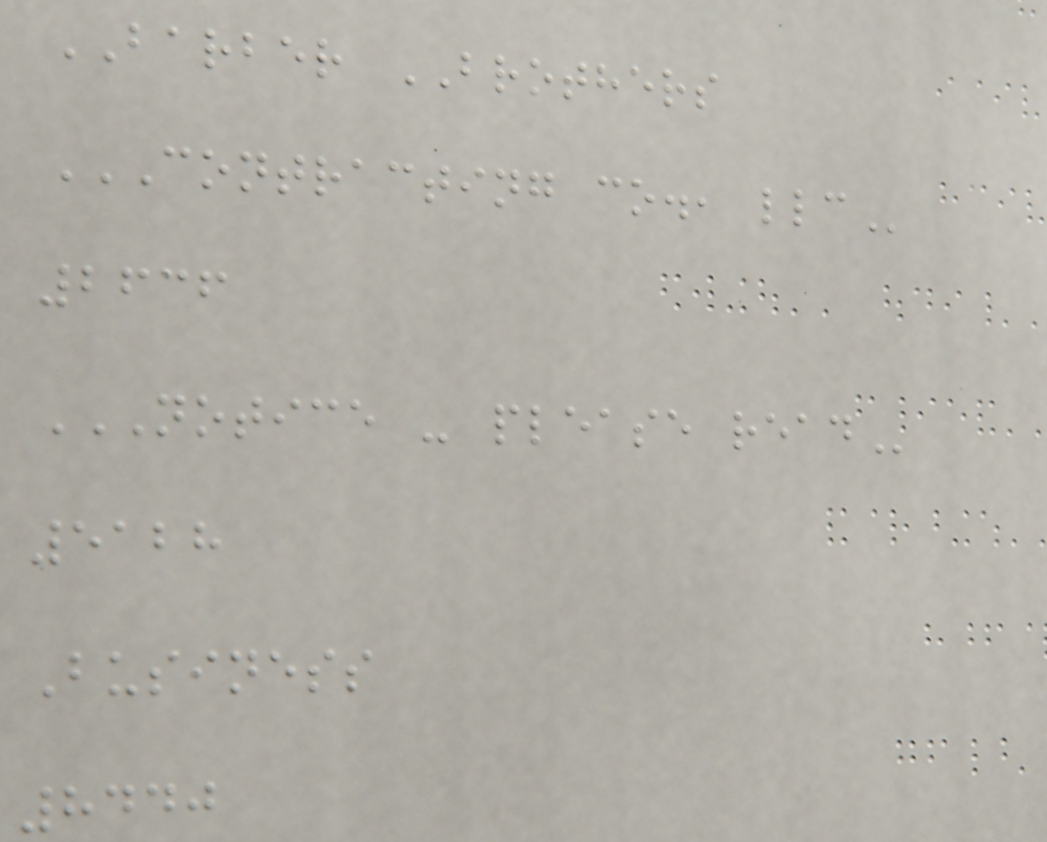BARBER BROTHERS
CONTRACTING CO., LLC
2636
NOTICE - PLEASE READ
5128
Business
8440
